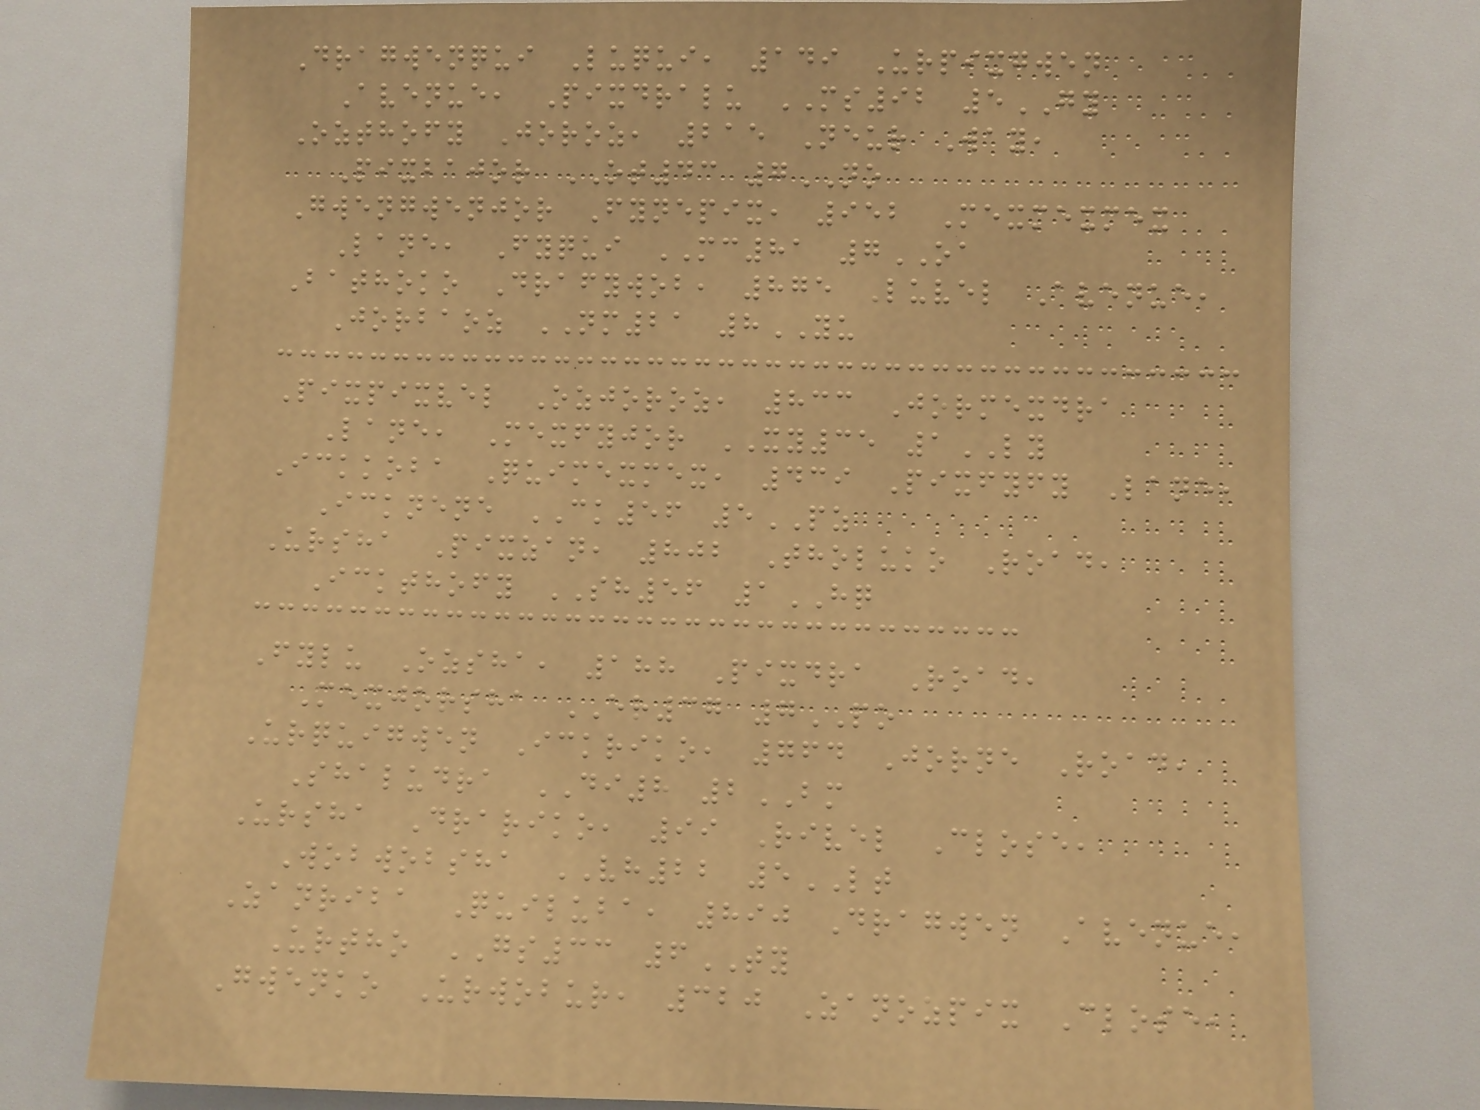Dragwenqui Luqui, 149 Urpixgwen
Avenue, Pixdralu MS92 5GY
Ozthofy Joroz, 215 Neur Way,
Pixbajor OT43 7NO
Gwengwenjor Fynepix, 952 Mexmexmex
Lane, Fyqui MC81 7OA
Bathoko Drafywob, 875 Luvel Avenue,
Jorbaoz NM21 8YU
Pixpixvel Ozjoroz, 833 Jormexdra
Lane, Mexfyjor XY35 1LY
Ickkoba Quimexmex, 439 Pixfyfy Lane,
Icknene CK56 5PZ
Ursha Pixzan, 802 Tholuko Road,
Ickthofy SH56 1HQ
Fylu Ozsha, 188 Pixdra Road,
Mexjorsha ER37 7PO
Urquigwen Ickriko, 764 Jorne Road,
Shaludra DI8 2BM
Ursha Drariko, 99 Rivel Close,
Wobwobsha VH22 5LT
Zanriba Quiluba, 890 Dragwen Avenue,
Urtho GS33 6TY
Gwenko Urwobur, 320 Zanozpix Close,
